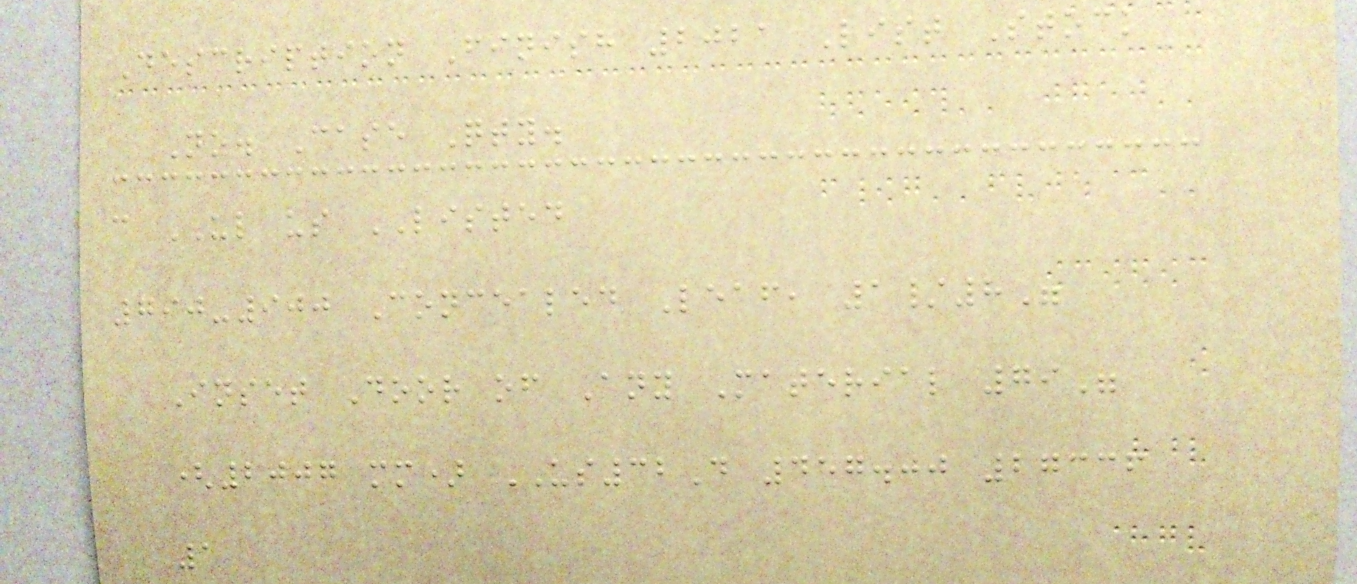Description Finish 2021 List Stock
No. Case Qty.
c UL us LISTED
790-900 Concealed Leaf, 1/8"
Inset Door of Any Material 79"
(2007 mm) US32D 457.00 27336
1
